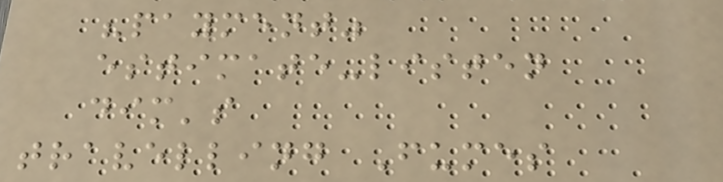"payment"
estimate-listen
dim's
travelling Fumes
